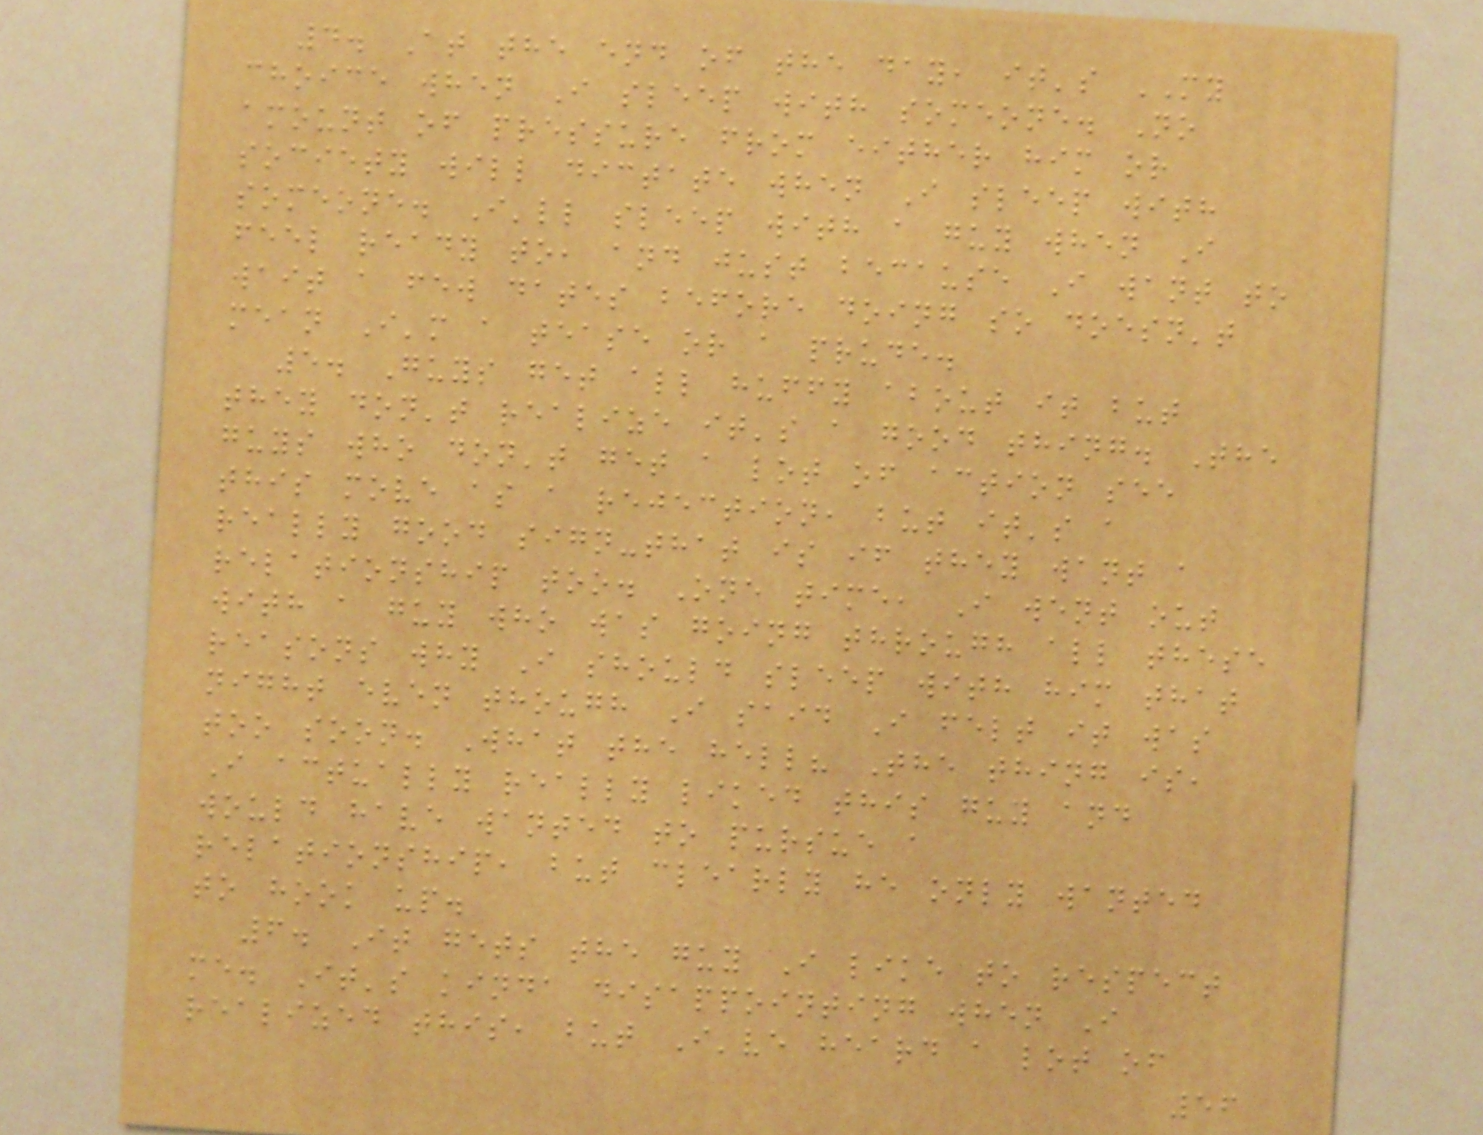4. At the end of the day, it's MY
choice when I sleep with someone. No
amount of pressure from either him or
society will dictate when I sleep with
someone. I'll sleep with a guy when I
feel ready to, and just because I want to
wait a few dates before doing so doesn't
mean I'm a tease or a prude.
5. Guys get all huffy about it but
they don't realize it's a good thing. The
guys who don't get a lot of action see
this move as a rejection, but it's a
really good sign-that is if they want a
relationship too. One time, I went out
with a guy who was going through all these
reasons why I should sleep with him that
night even though I said I felt it was
too soon. What the hell? The thing is,
I actually really liked this guy and
would have wanted to pursue a
relationship, but clearly he only wanted
to hook up.
6. It gets the guy I like to respect
me. It's kinda disappointing when I
realized this, but I've heard a lot of
56
